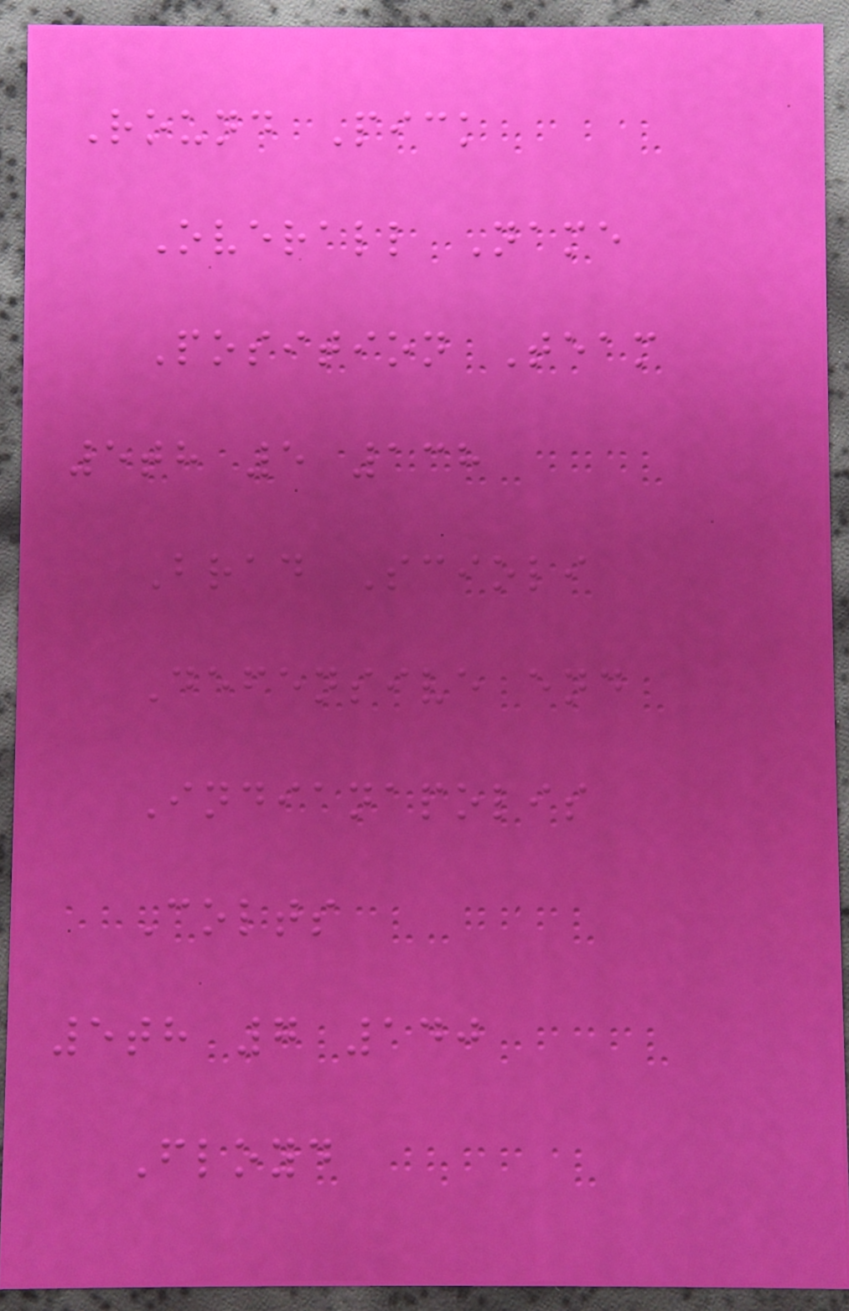Round Pick
Overall Name
Position Team
5th 5 138
Brad Scioli
Defensive end
Indianapolis
Colts
5th 7 140
Floyd
